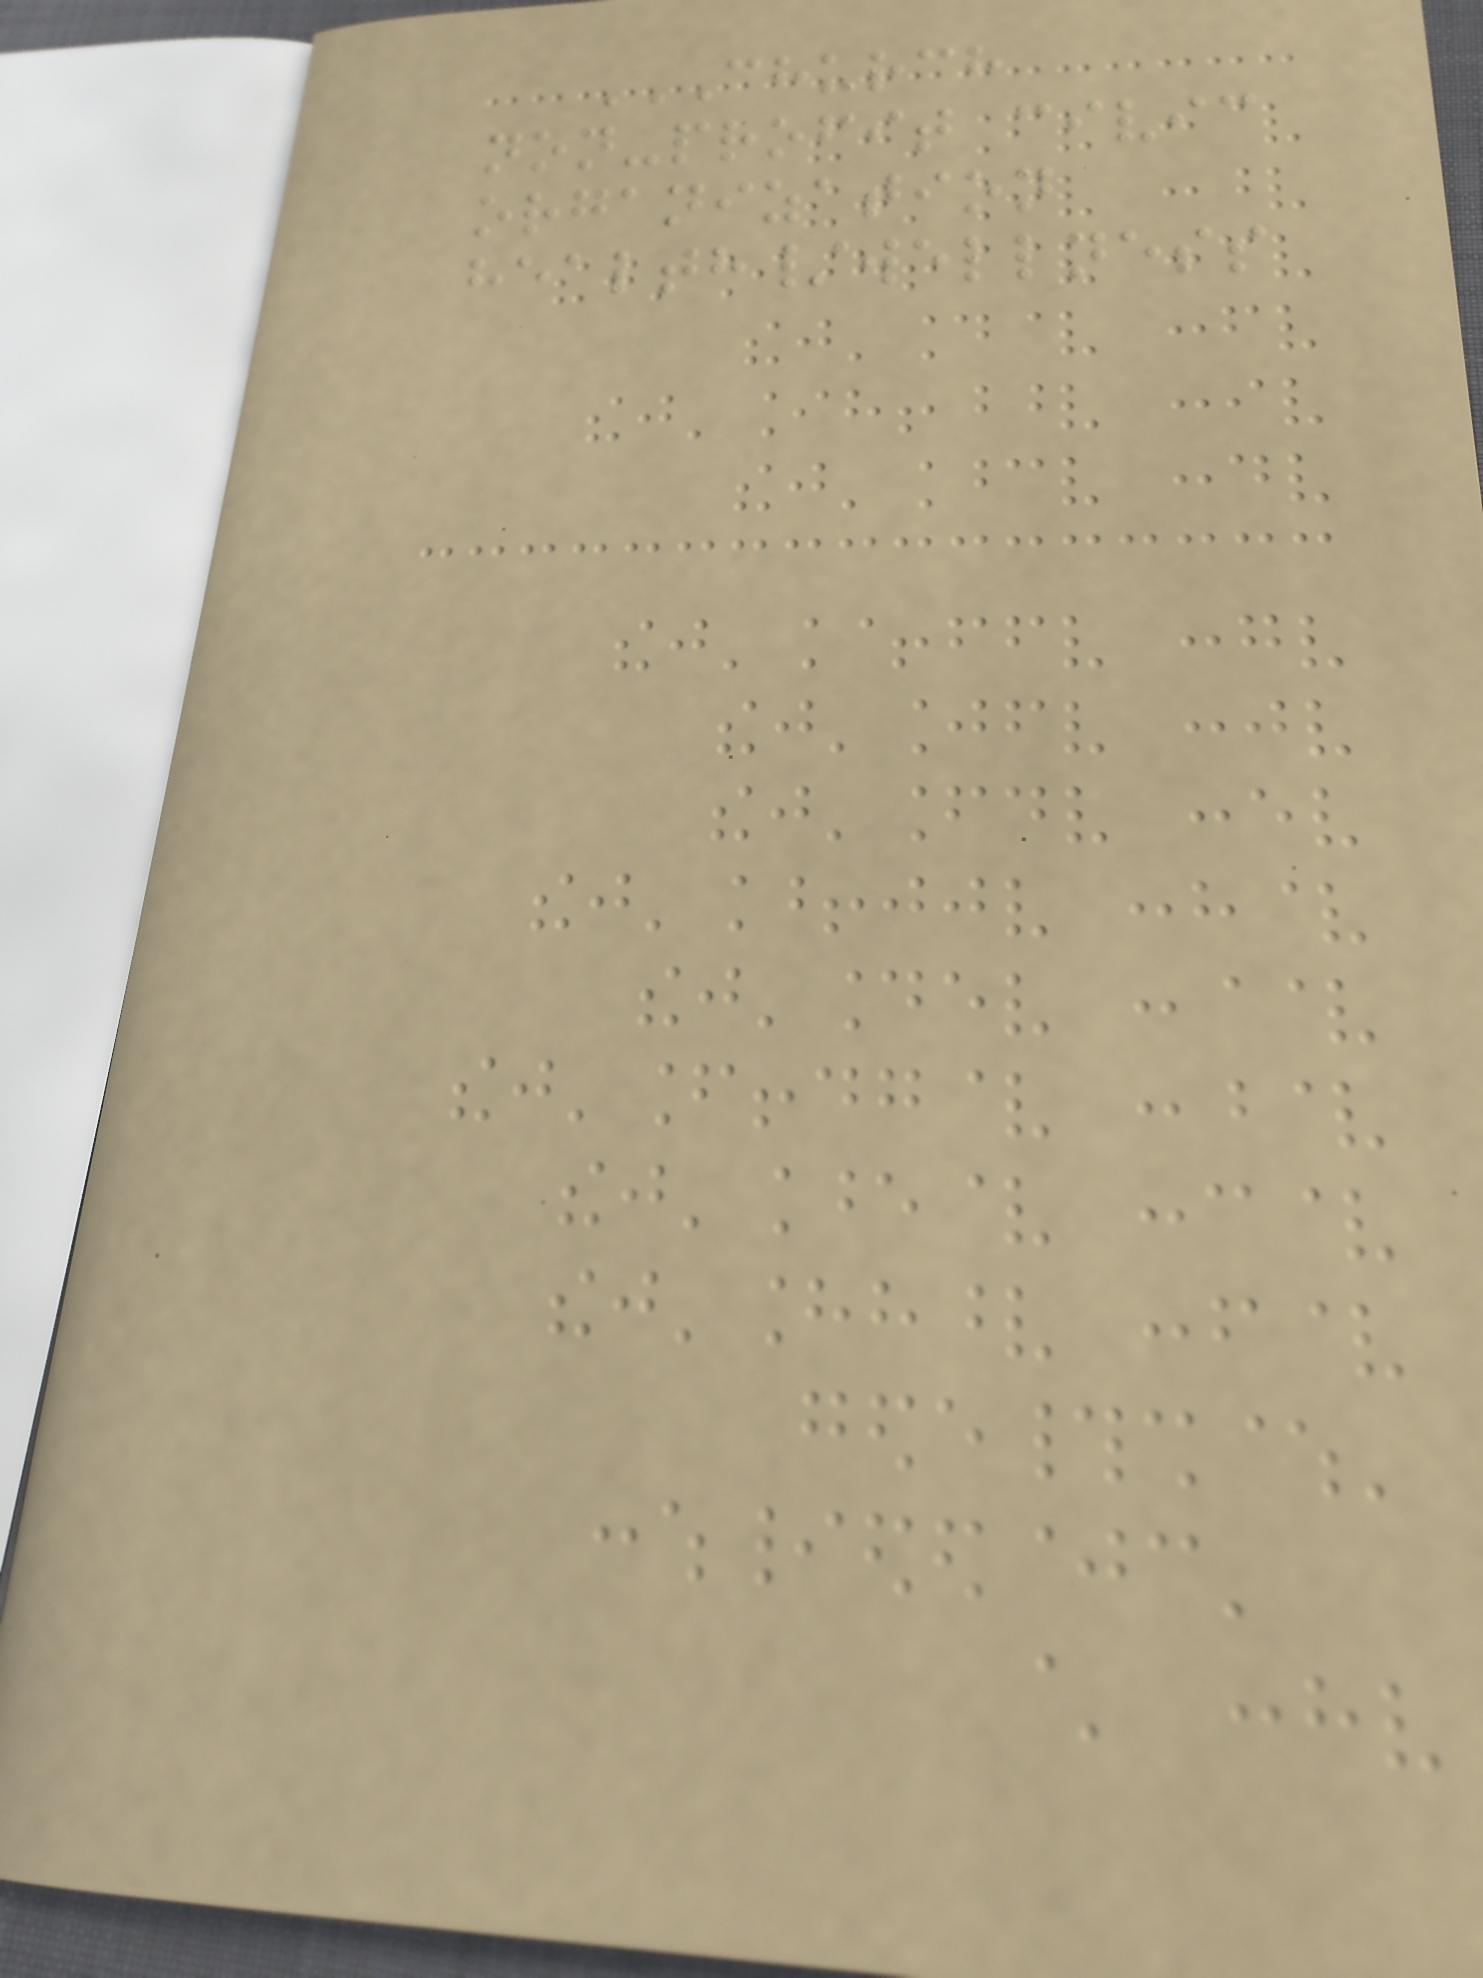CHURCH
NON-PROFIT CIVIC
ORGANIZATION
HEALTH/WELLNESS
